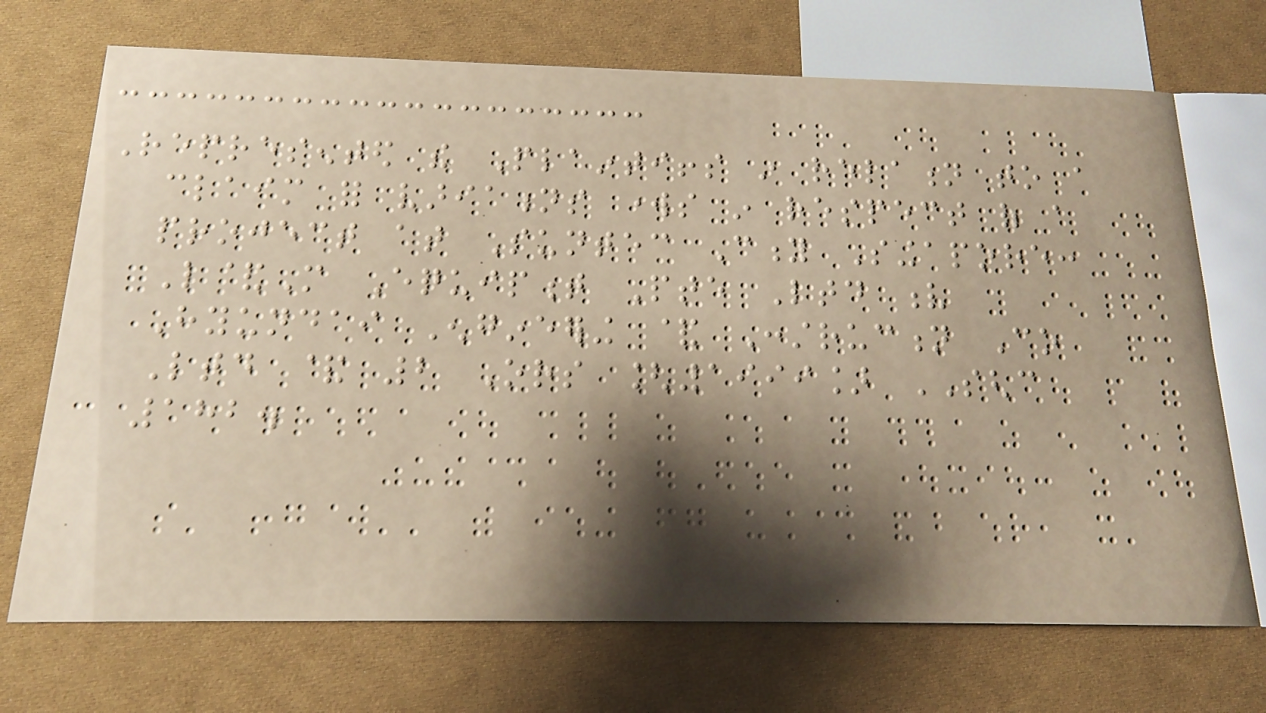Represented the Plaintiffs in relation to a
claim for variations works in respect of a
project at Suntec City Singapore:
L&M Equipment Pte Ltd v
Hyundai Engineering & Construction Co
Ltd & 2 Ors [1999] SGHC
182.
